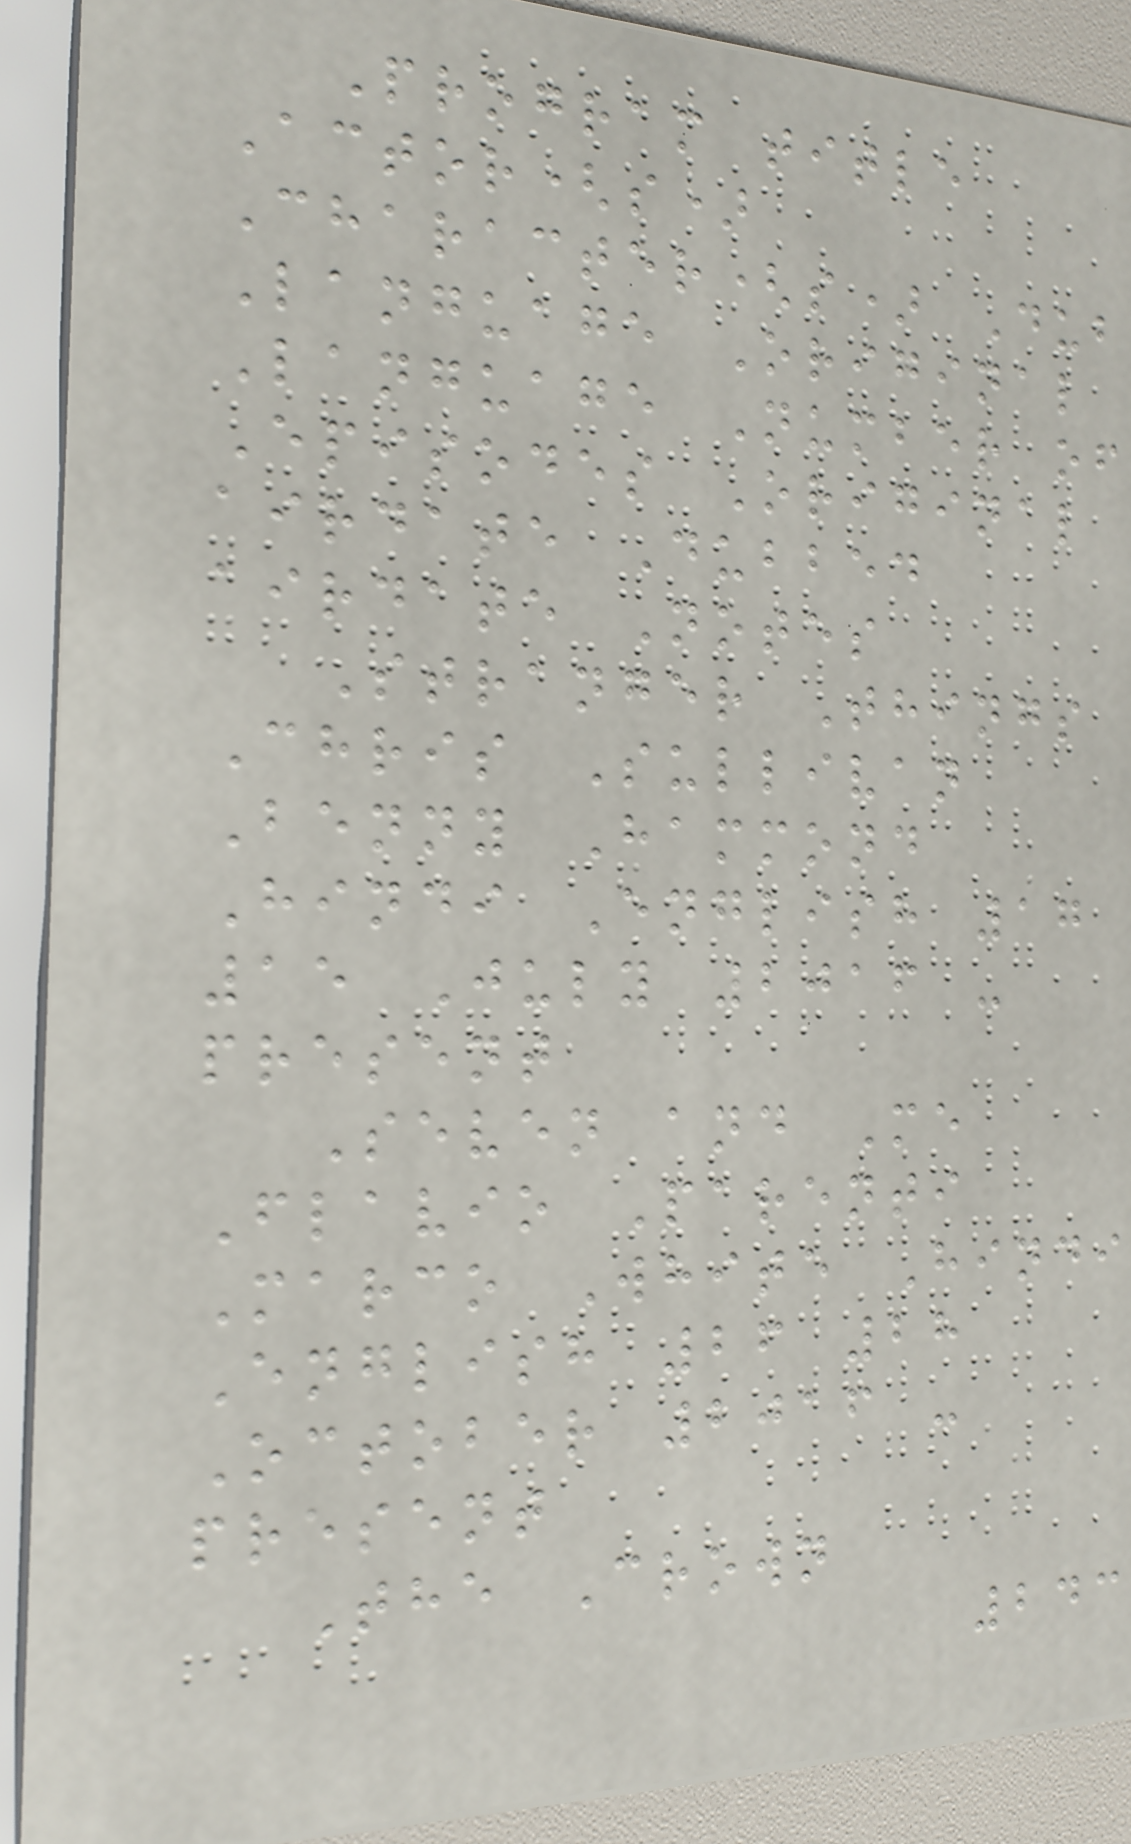Program title
Actor(s)
Character(s) Dub
Language Original
Language Number of
Episodes Original
airdate Dubbed
airdate Notes
Stranger Things
Chris Sullivan
Benny Hammond
Hindi English 17
15 July 2016 -
present
Seven and Me
Flavio Parenti
Marco White Hindi
English 26 28
October 2016 -
present
The Crown
243
